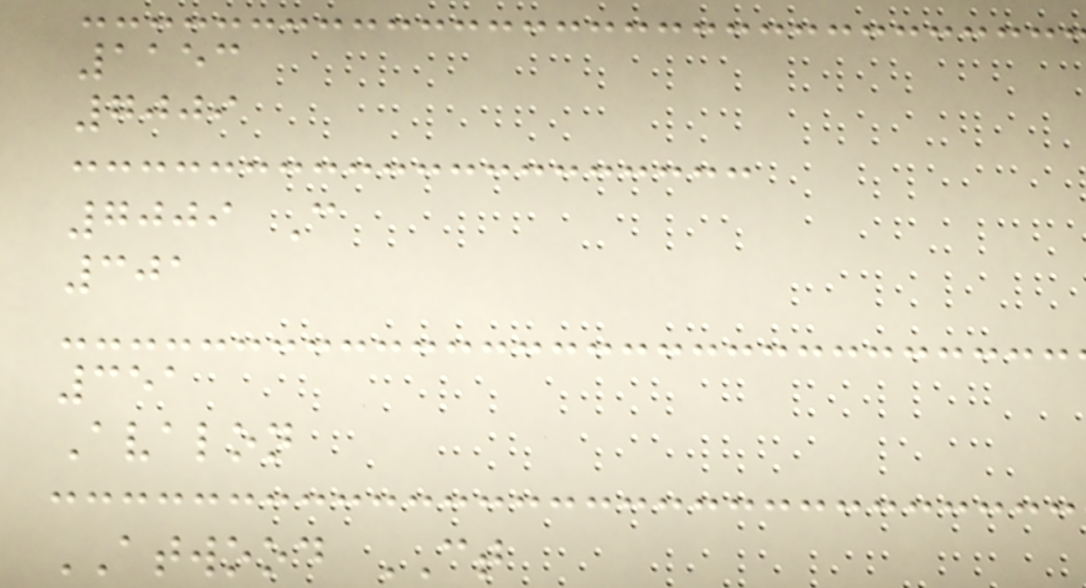1153
7009
7009 C
301
351
Avalon
ATWOOD CT
